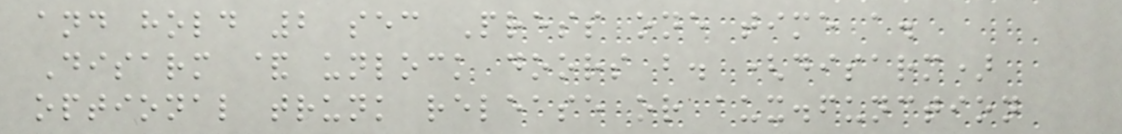and hold 2 sec Press one time a.
Disarm & unlock doors b. (disarm)
optional trunk release or aux.function
